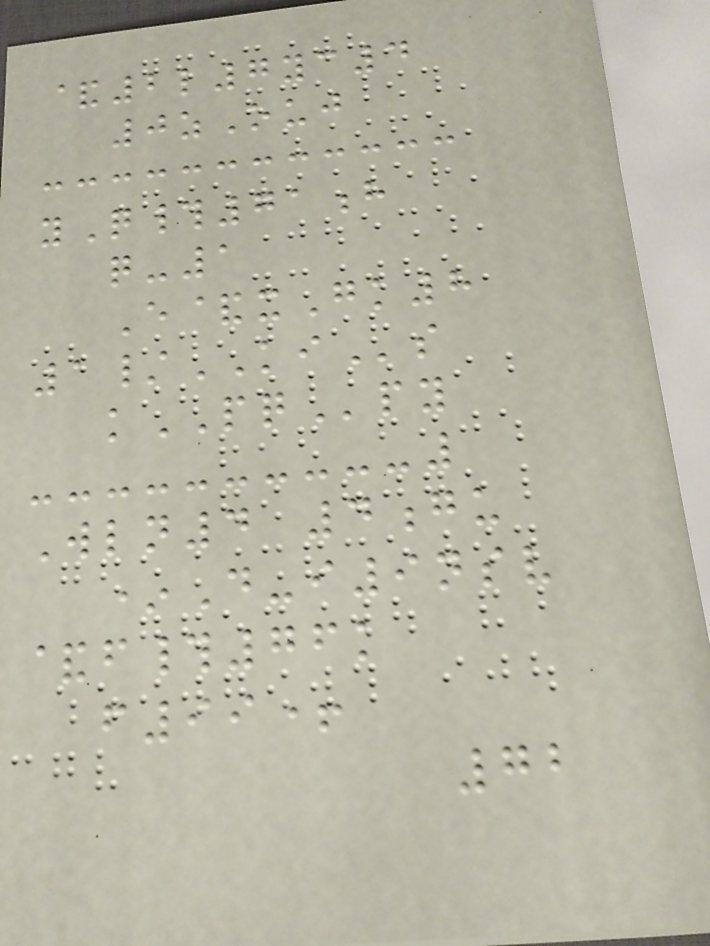&2l7yc4
0zOuj
yQ#71h
q-1
E&xGk8
1/KIs
kPQpy
Wln4 4gu
*D-i9nsv
&f#76k
f99+
72
